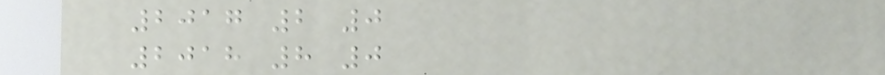2017 2 0
2018 8 0
